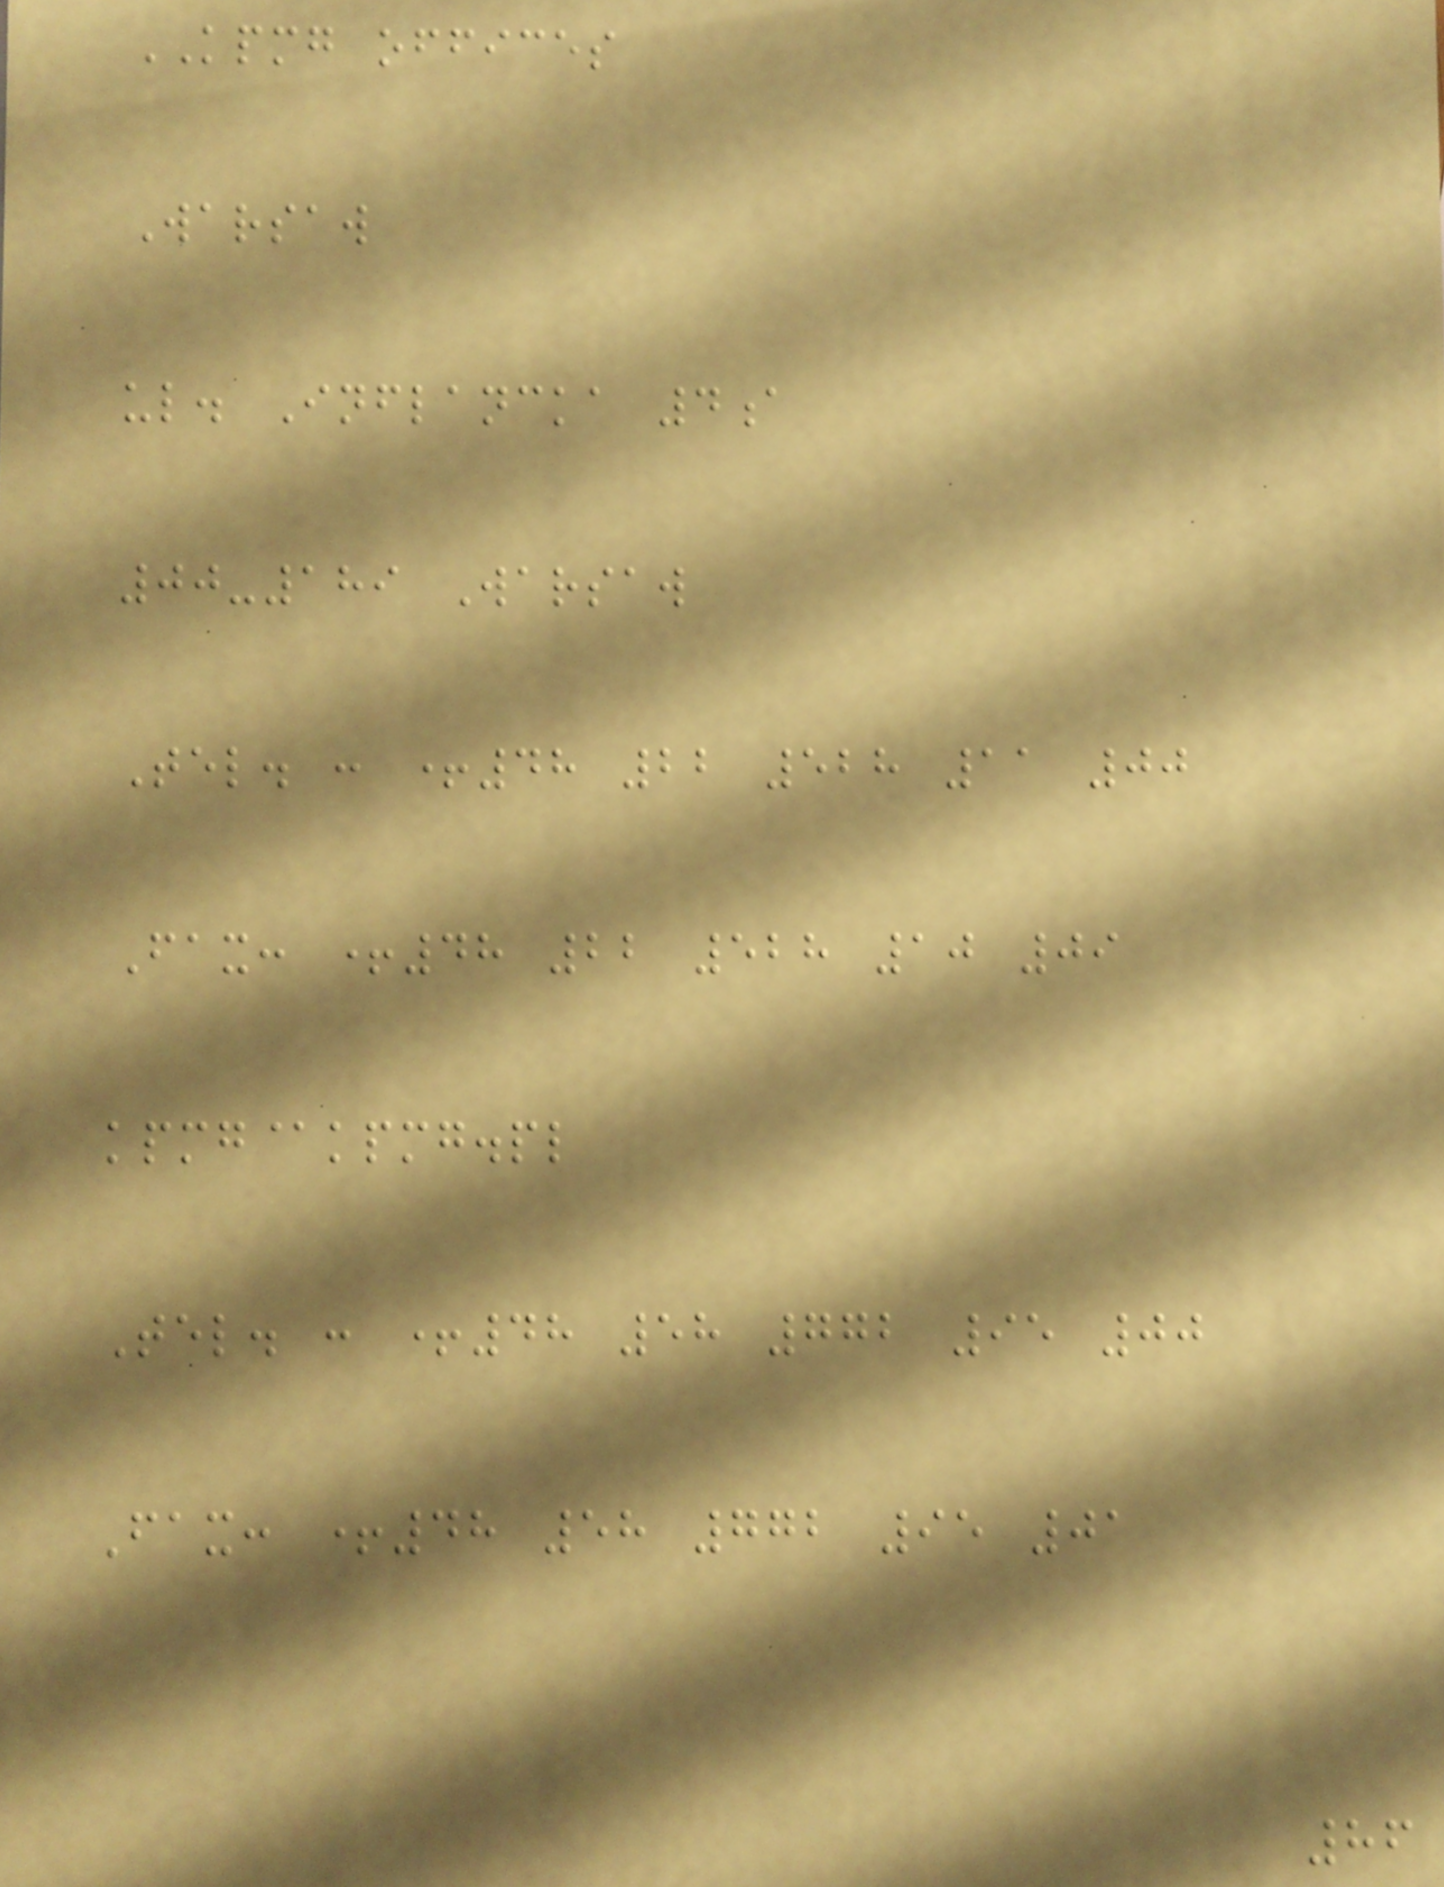KPMG offices
Warsaw
ul. Inflancka 4a
00-189 Warsaw
Tel. : +48 22 528 11 00
Fax: +48 22 528 10 09
kpmg@kpmg.pl
Tel. : +48 58 772 95 00
Fax: +48 58 772 95 01
86
